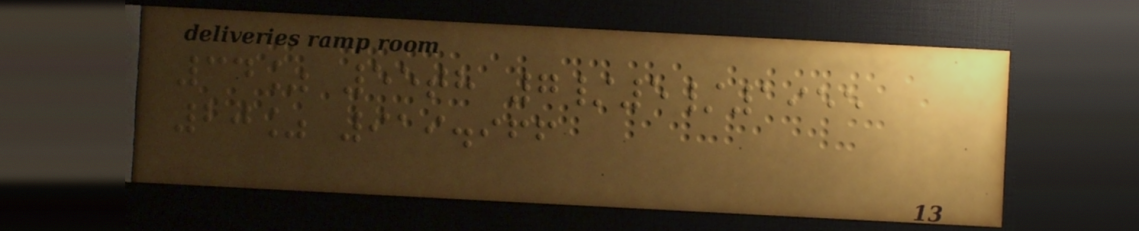34% 55th 7/5/1955
20% 919.966
